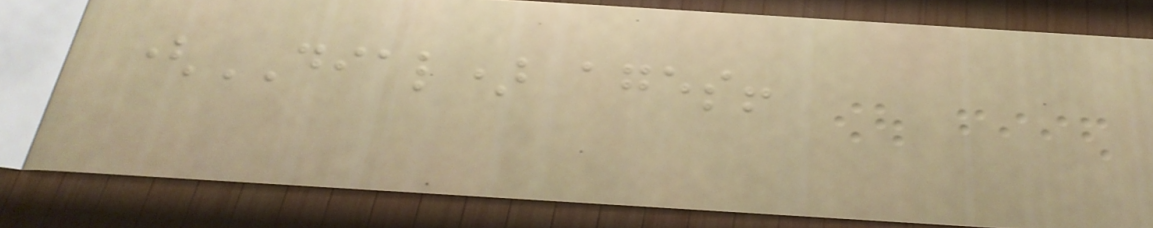(DIAL) ages!
